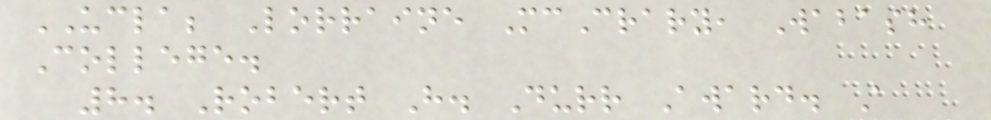UCLA; Lorraine McCrary, Wabash
College.
8. Robert H. Durr Award. A
